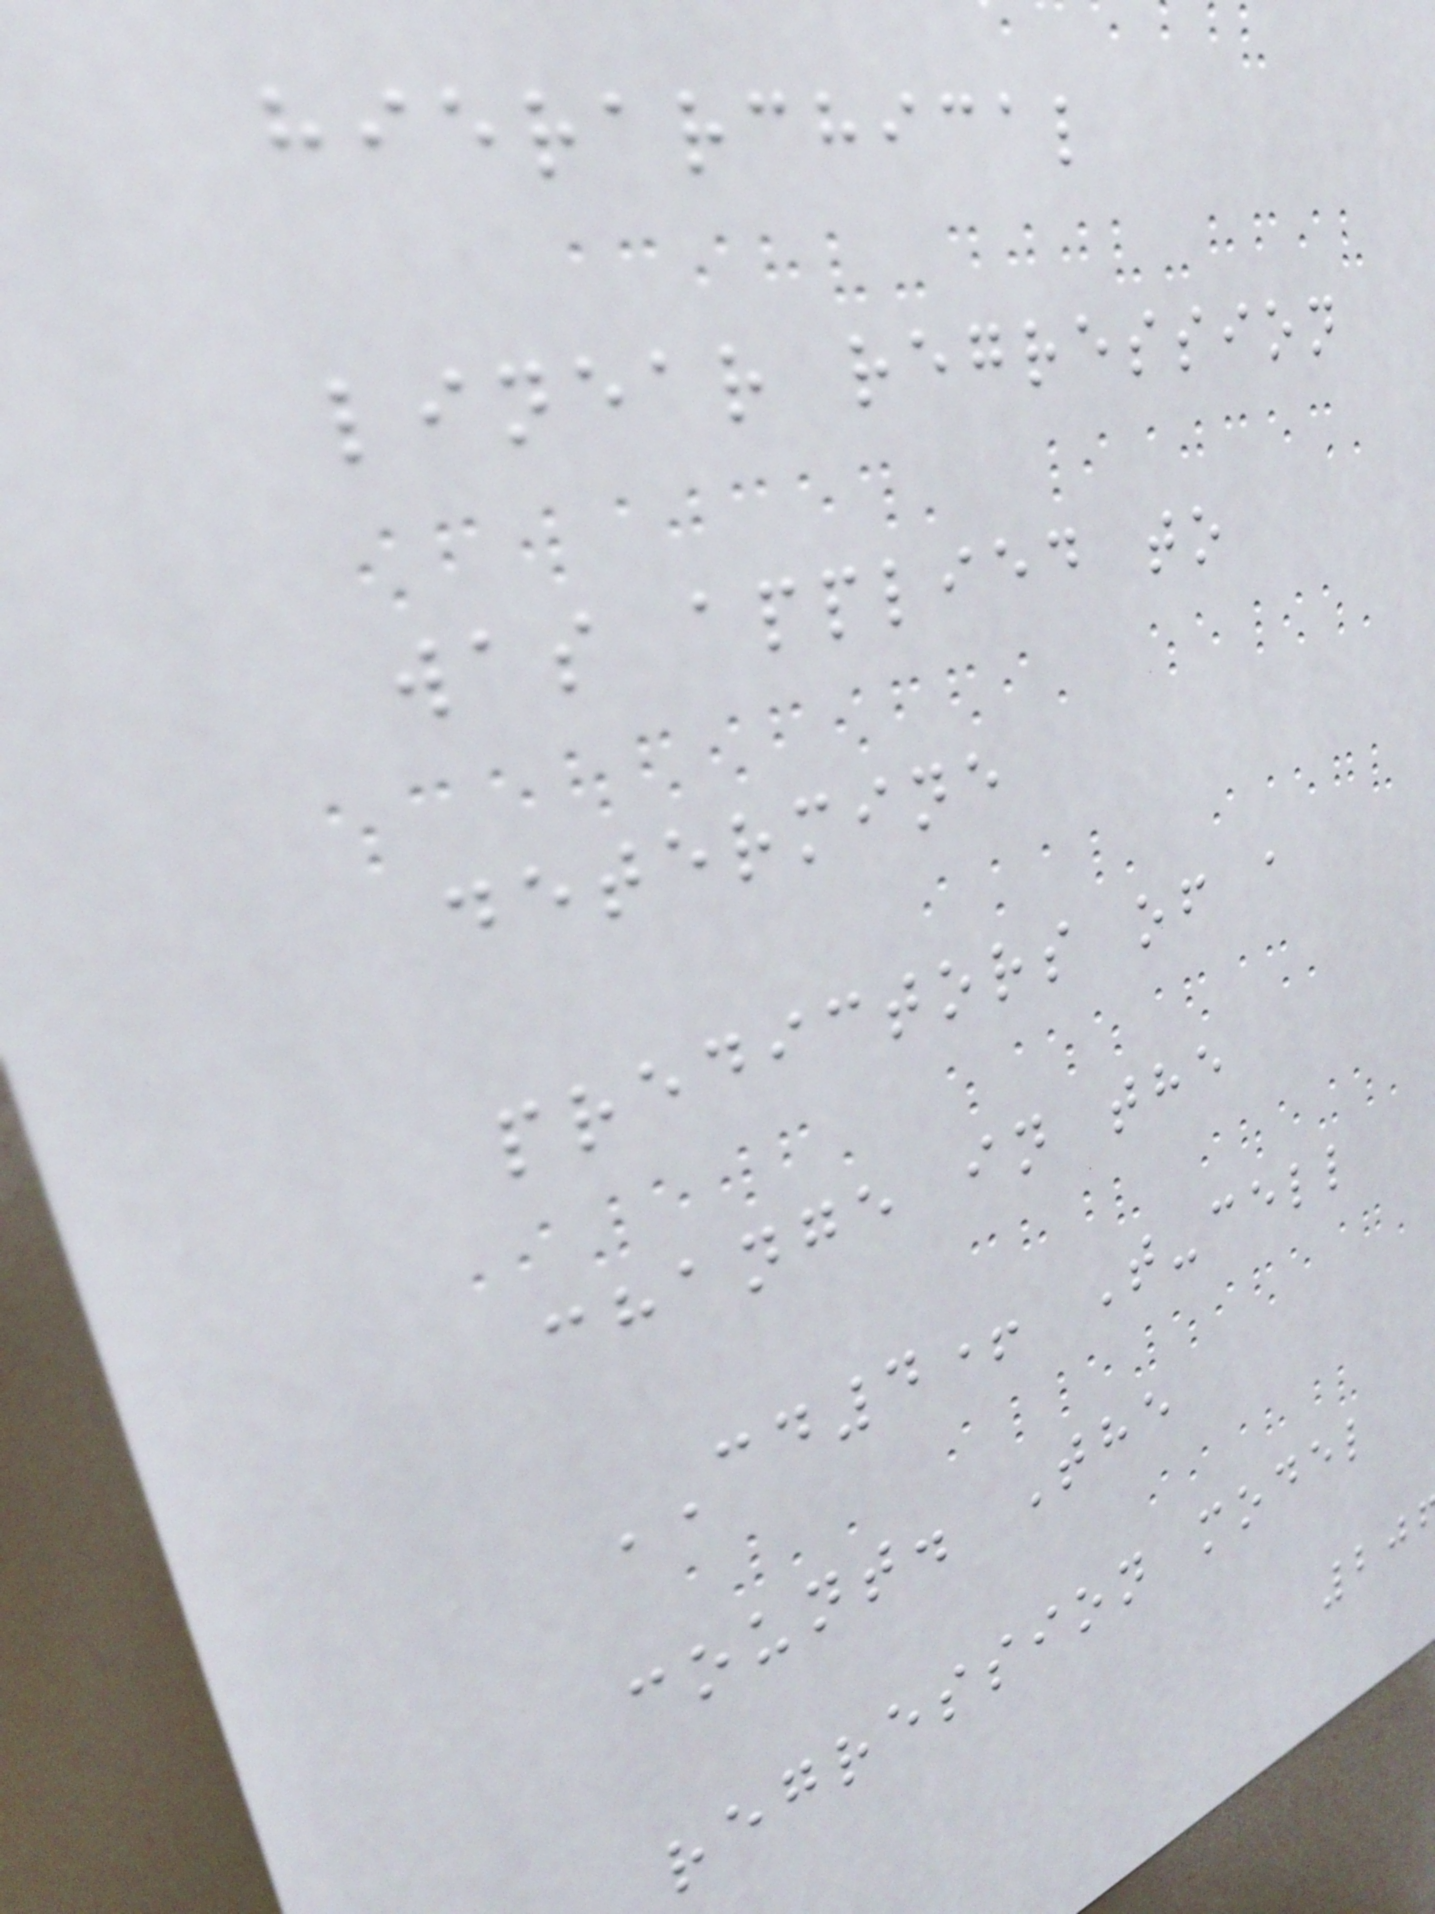hierarchical
linear regression
was applied to
determine
predictors of a
change in the
CD4+ T-cell
count. The
regression model
